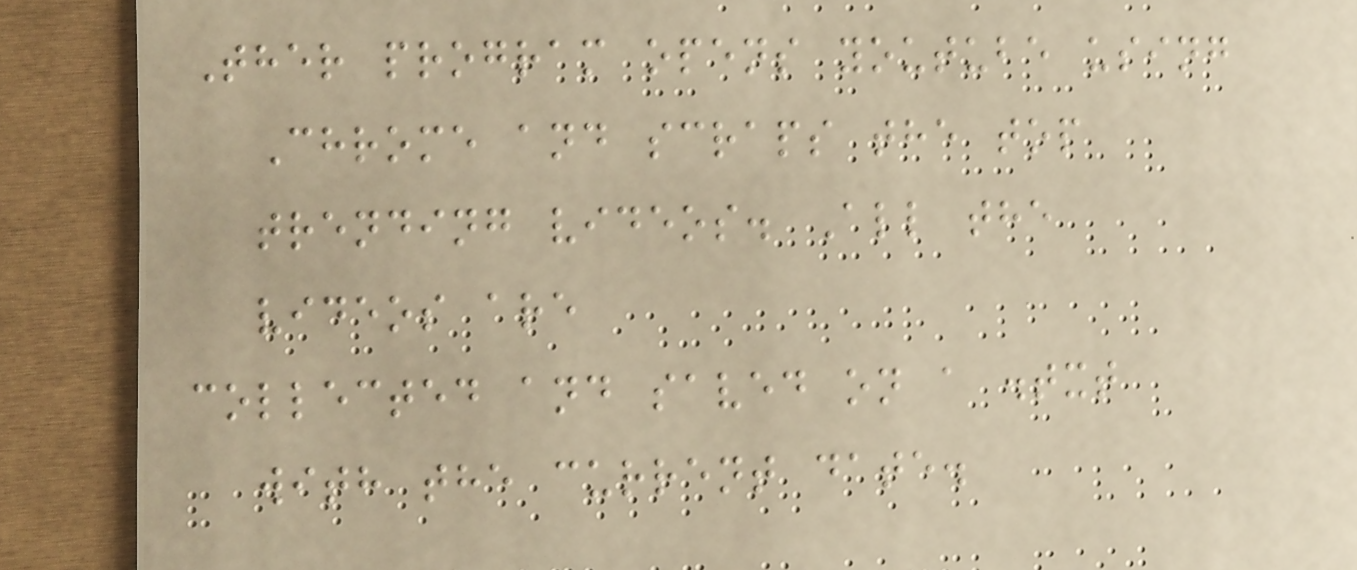Ther program opens youtube using
Chrome and scraps the top
trending videos. All the
videos are
collected and saved on a .txt
with the current date.
